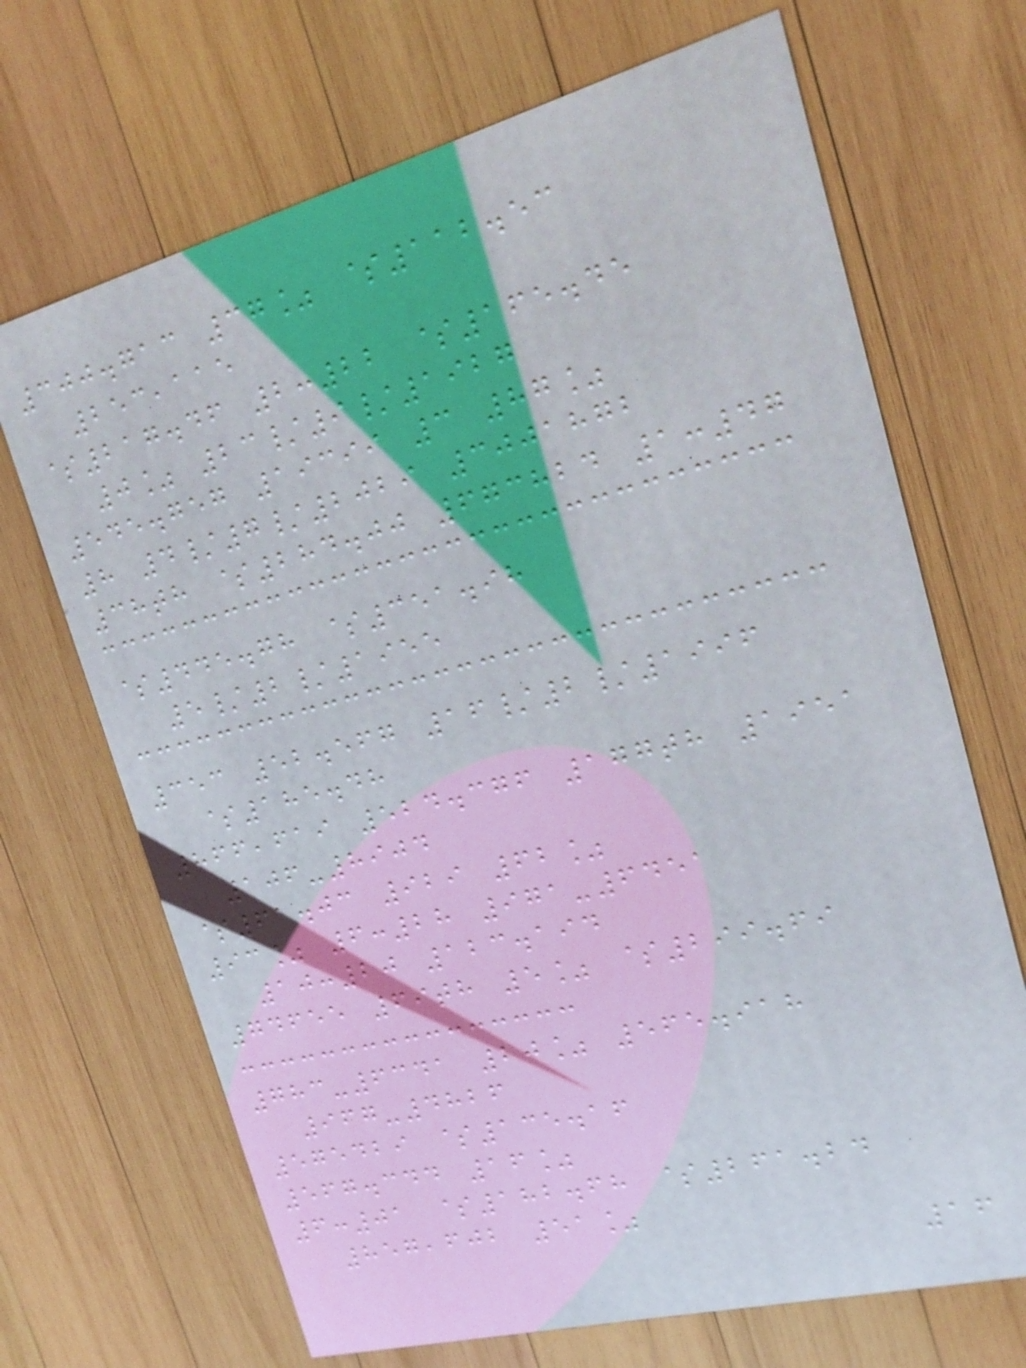300.713 37% $112.53
253,115
$217.46 2:22 $165.45
0% 23/9/1927
545.757 19399 3 87%
8 4/7/2029 3001872
38th $284.00 673824 1:47
$445.78 $351.98
5/2/1955
353 52.567 16/2/1996
$185.48
866,619 524.376 177th 1951
106-8904
$61.03 929 62%
93% 6:28 971-6451
10:20 123.194
74655 69th 5% $299.69
783-6341 20% 565.918
967-4826
575429 $135.16
567.344 16%
6:01 $182.68 $261.24
857,602 51%
16
